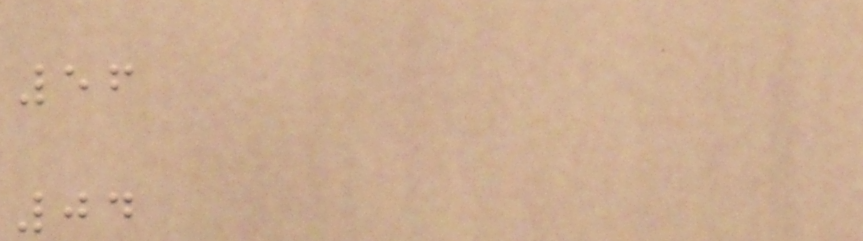56
04
